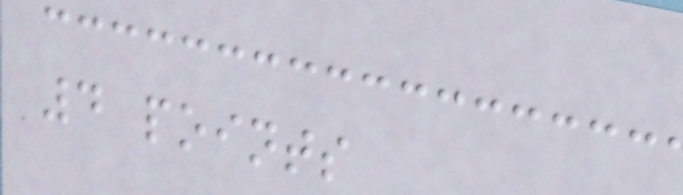4 points
